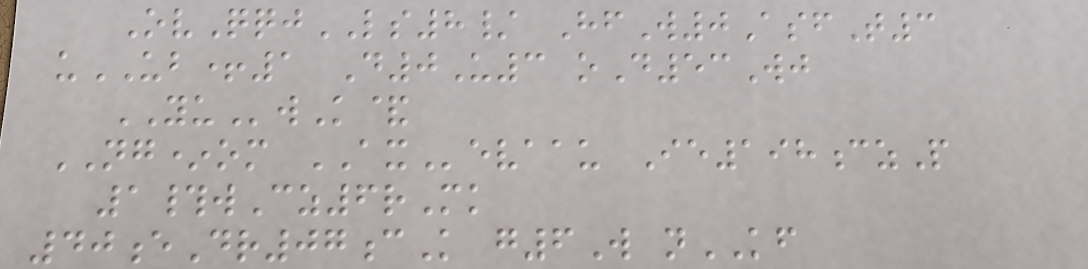OvQqjLS8/ HfW0AsfT3
uUB+1 D0U3 oD53Wj
YUwK&
NG*om AXevaau Ie198czP
1#wCz6rMk
40eDr07cK g6W nKF
